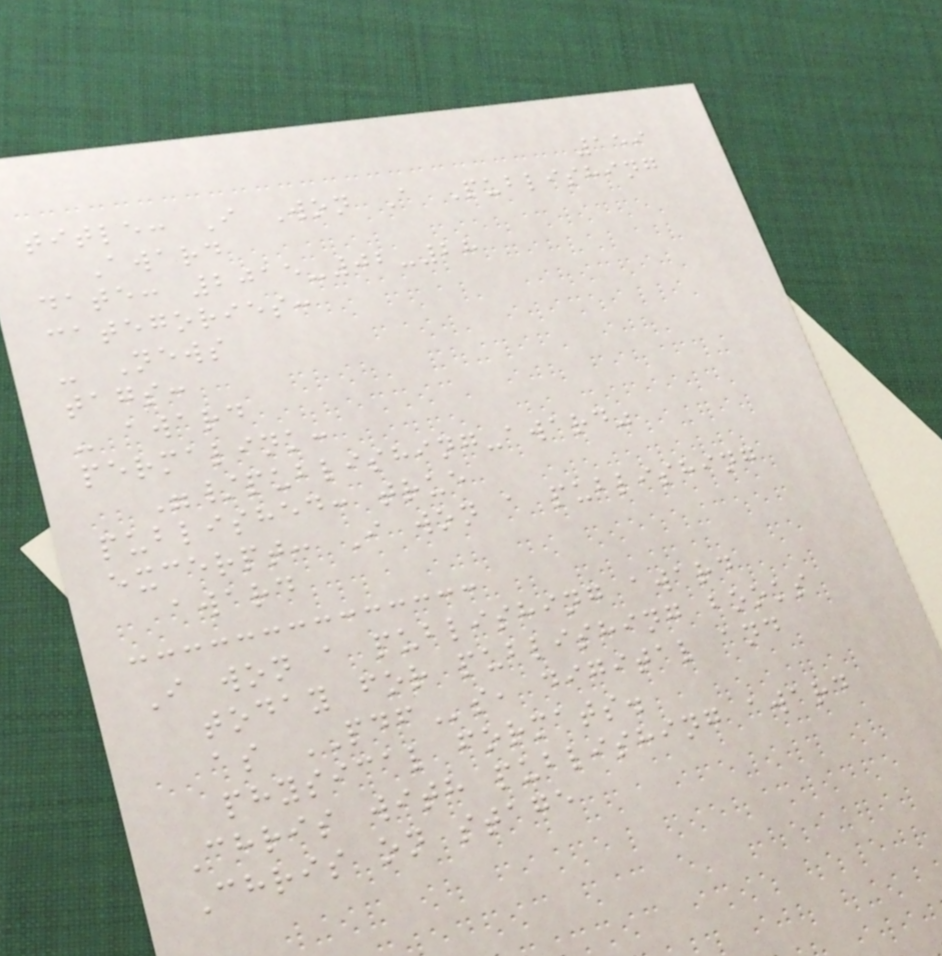159
title: I Won A Publishing
Award
date: 2015-02-28
categories:
- News
tags:
- award
permalink:
"/publishing-award"
published: true
excerpt: I won a publishing
award
I won a publishing award
today for publishing books
as PDFs, digital and
physical formats.
Chris with publishing award
Chris on stage
